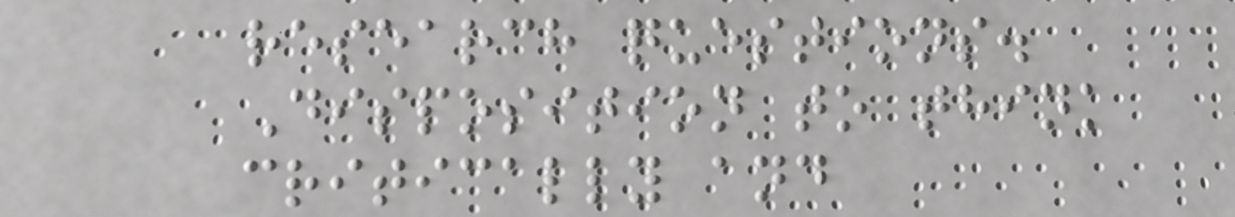research questions.
Disposition to think
critically and
